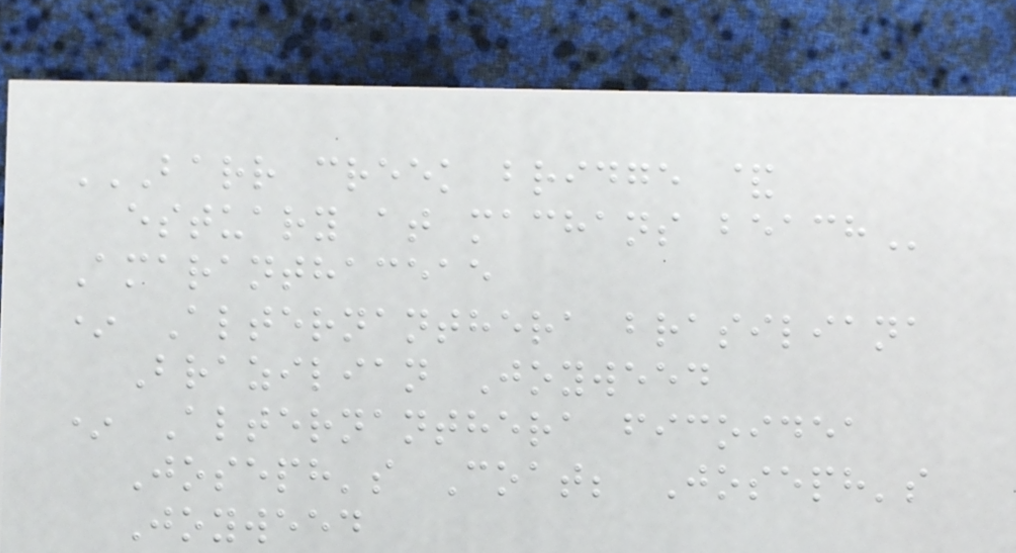BARR CREEK BRIDGE &
ESTUARY AT MACHANS BEACH
Amaranthaceae
* Alternanthera brasiliana
Brazilian Joyweed
* Alternanthera ficoidea
Joseph's Coat; Joseph's
Joyweed
